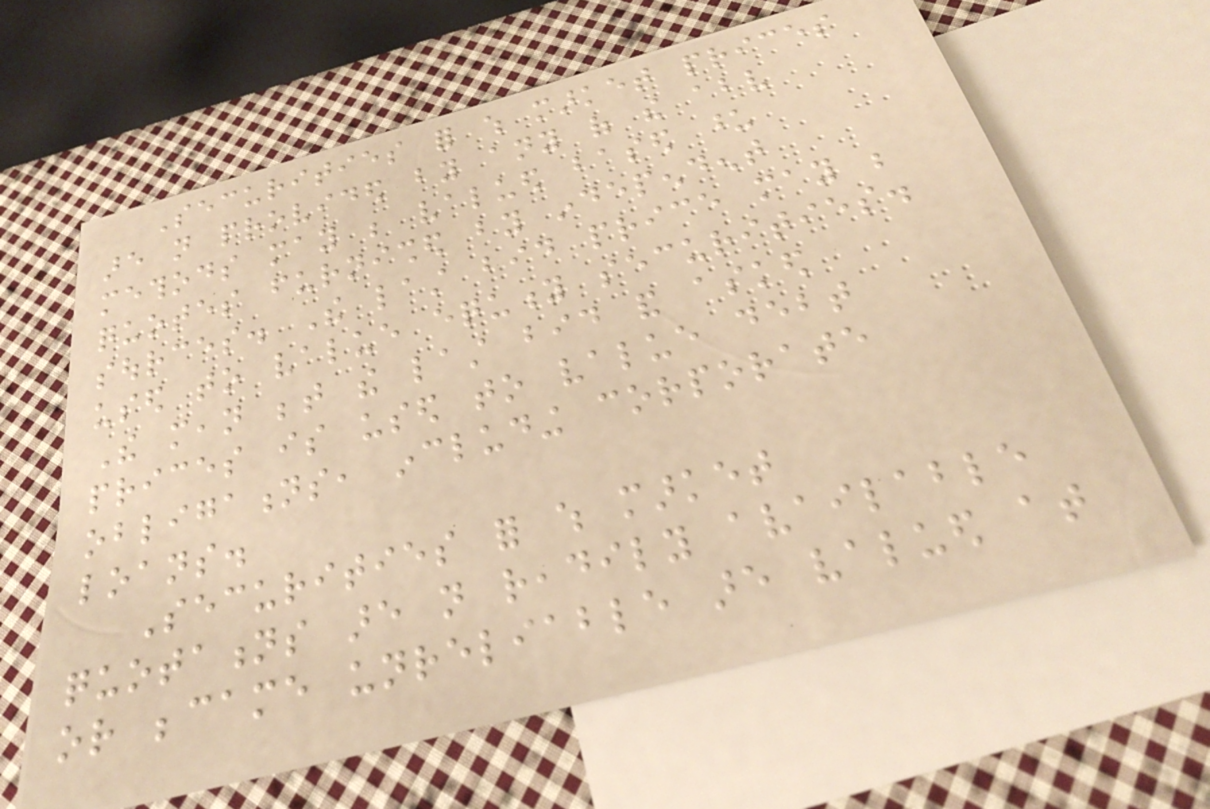Securities for which market prices
are not provided by any of the above
methods may be valued based upon
quotes furnished by independent
sources. The last bid price may be
used to value equity securities.
The mean between the last bid and asked
prices is used to value debt
obligations, including corporate
loans.
Securities for which market
quotations are not readily available
or became unreliable are valued at
